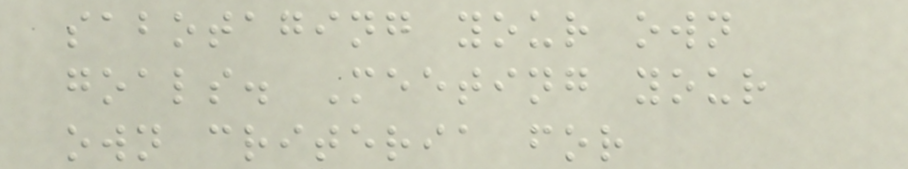sabotaging your own
goals. Meeting your
own criteria for
